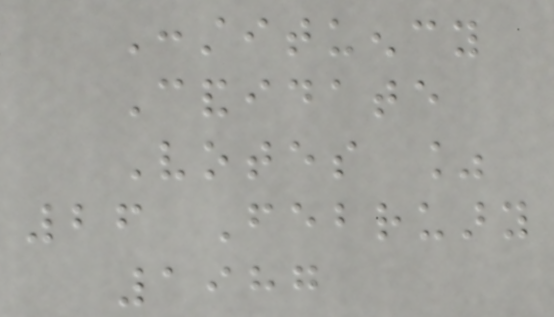Constituency
Candidate
Votes %
26 February
1987
